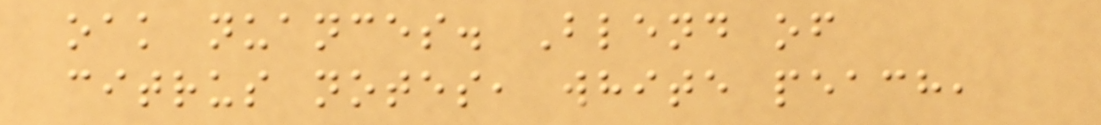oak nuances. Blend of
citrus notes, white peach,
